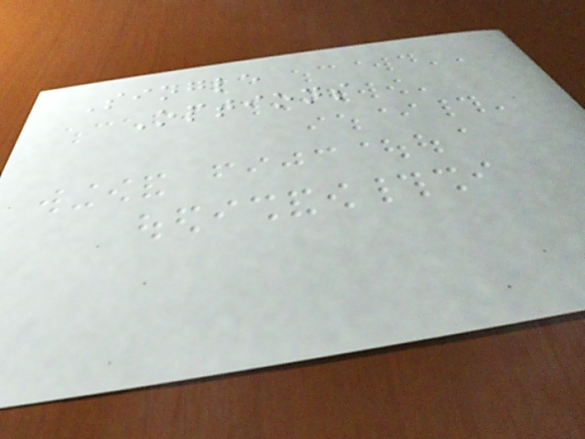Single
Options
